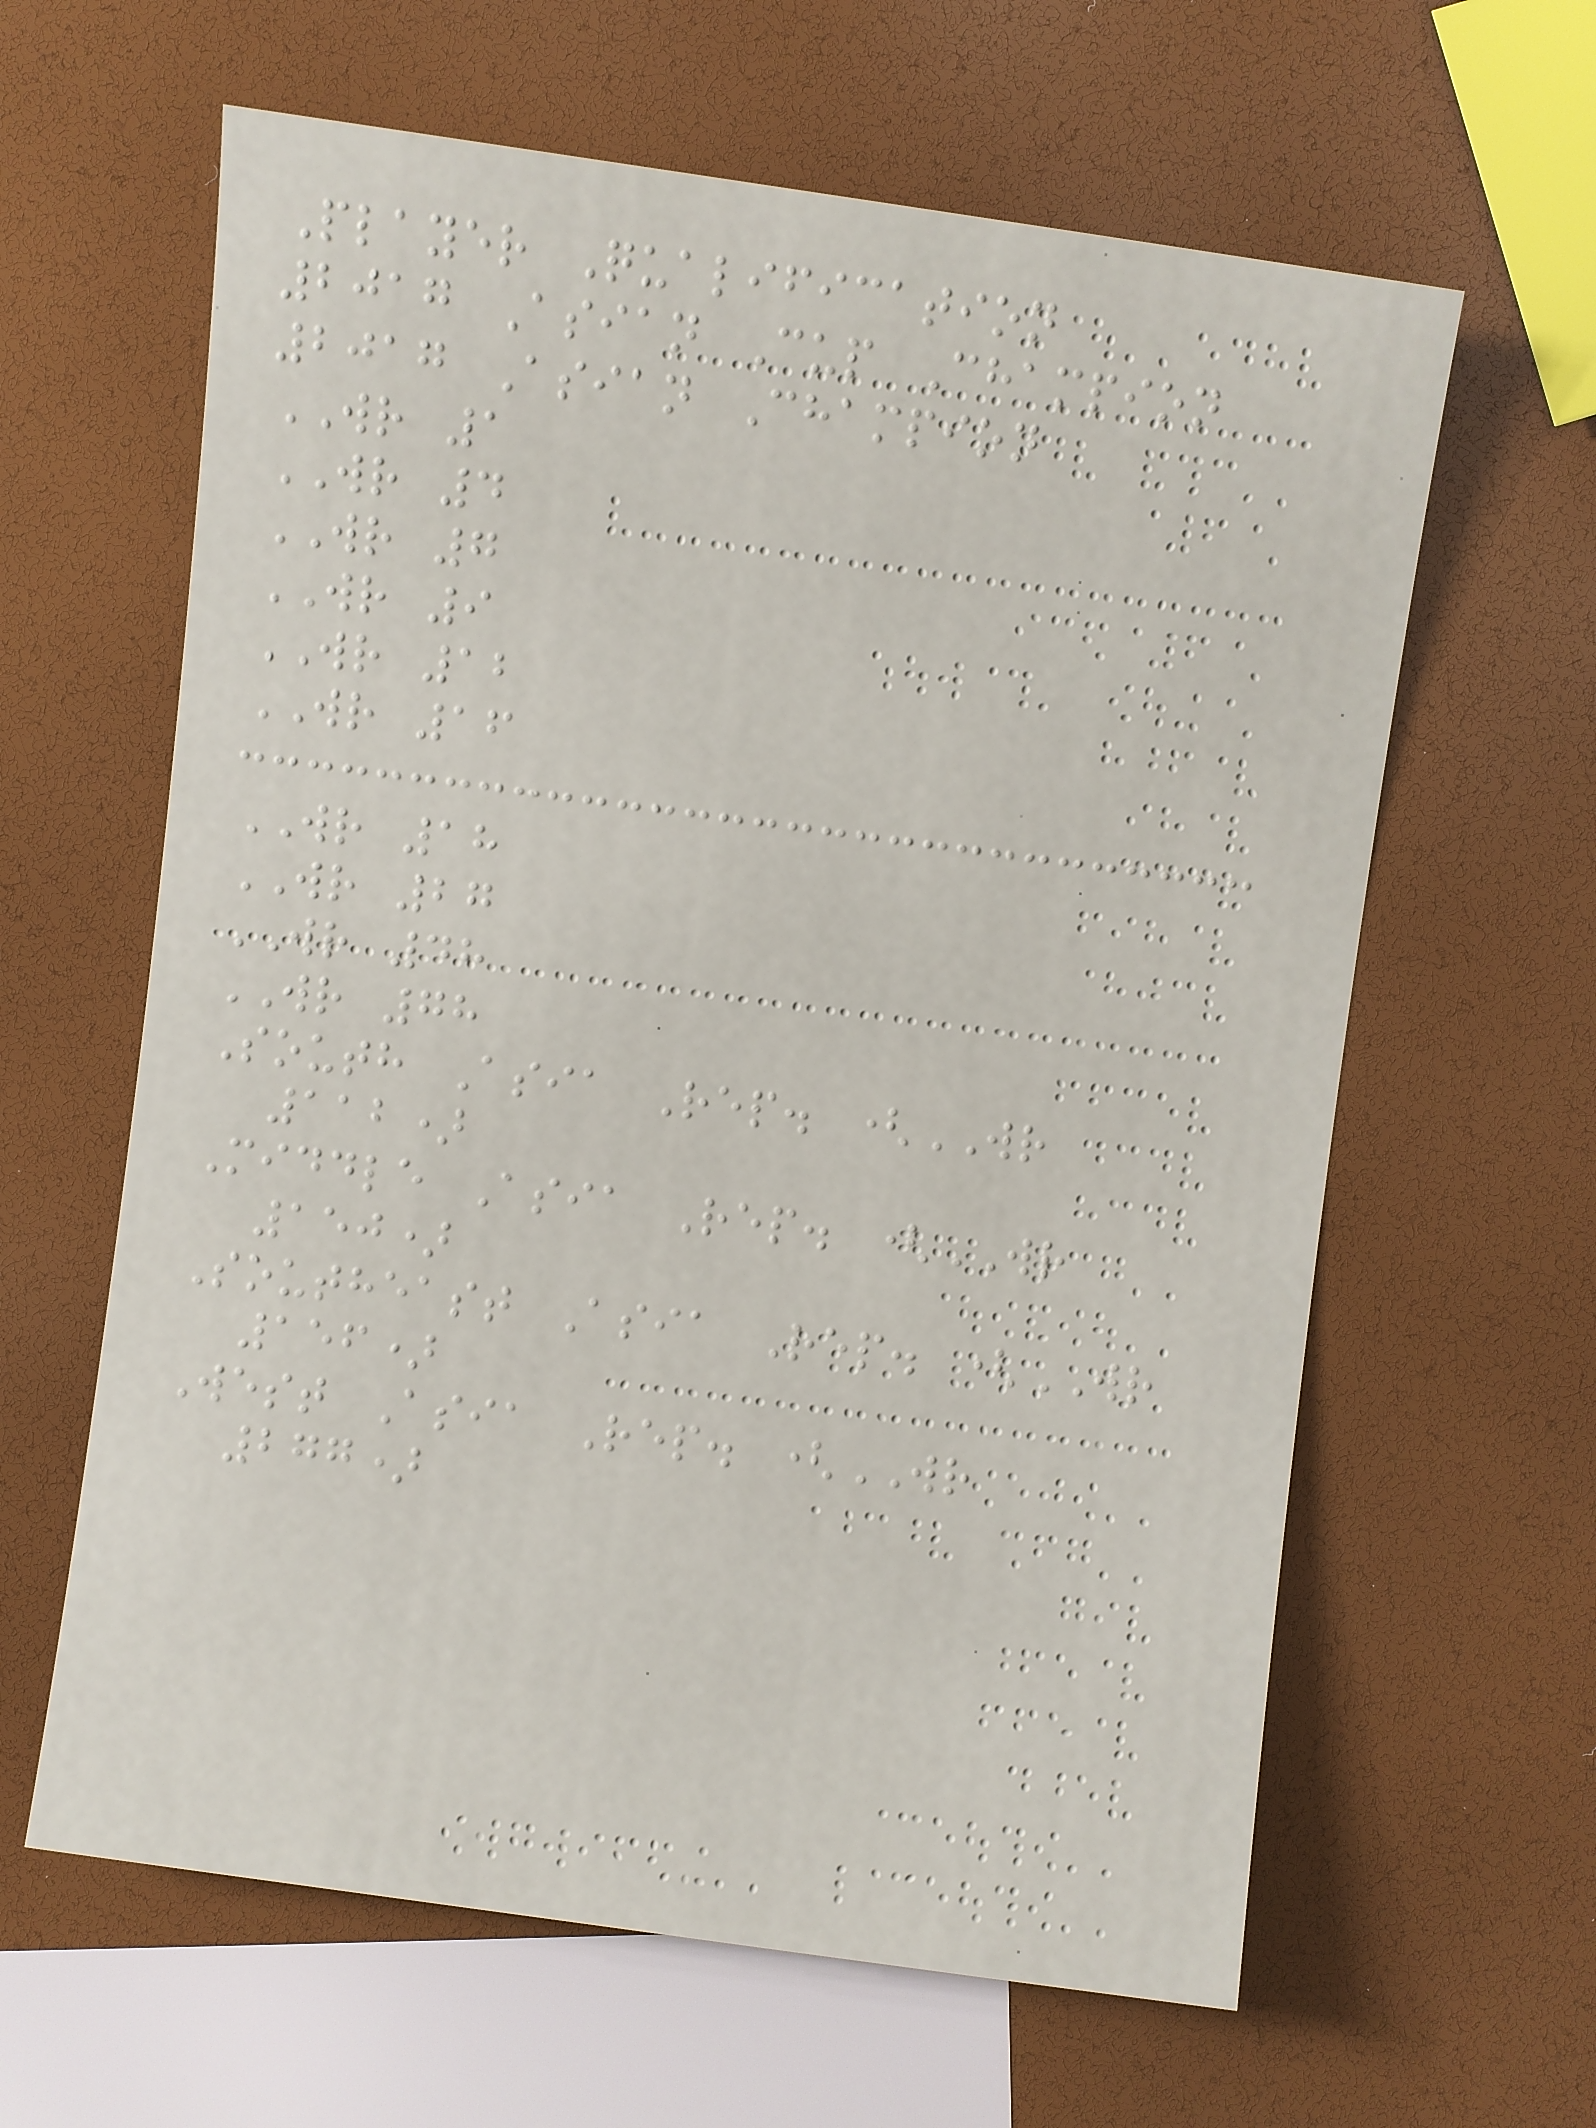Player Qualification
2017 Asian Cup Champion
2017 Asian Champion
WR 1
WR 4
WR 7
WR 9
WR 12
WR 16
WR 18
WR 27
WR 48
WR 78
South Asia Rep. (WR
112)
Middle Asia Rep. (WR
150)
Southeast Asia Rep. (WR
156)
West Asia Rep. (WR
277)
